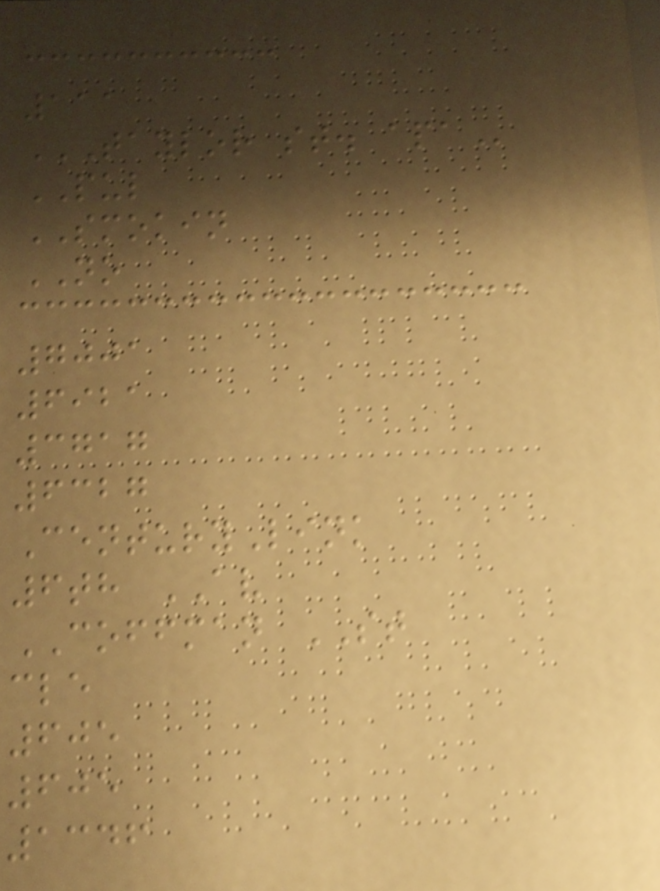111
TAYLOR ST. APA
PUL
SMOKIN
NO
7001
6921
3717
6327
CenturyLink
6th AV
COFFMAN ST
cle
605
605
1346
